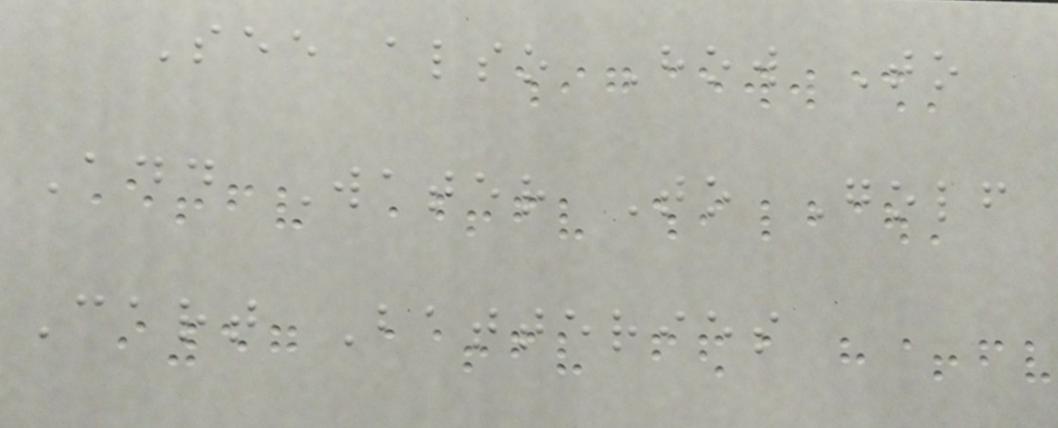See also How To
Add Water To Golf
Cart Batteries
